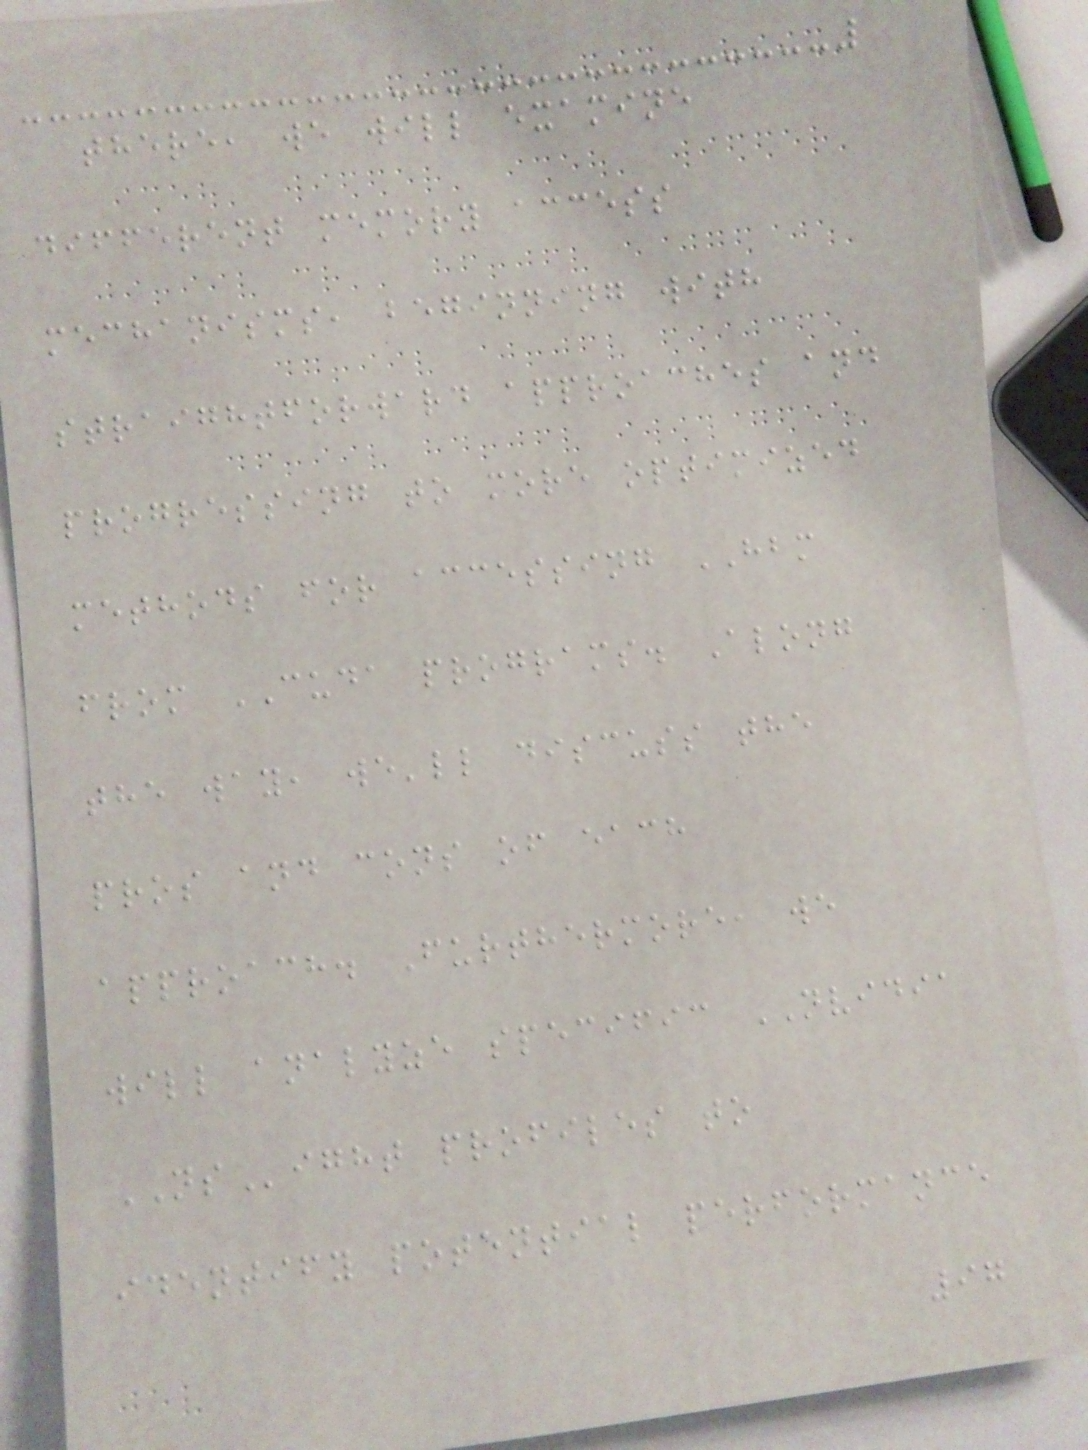there, we will examine
different memory access
mechanisms, beginning with
straightforward approaches and
progressing to more optimized
methods for accessing HBM
from CUDA programs. Along
the way, we'll discuss the
pros and cons of each
approach. Furthermore, we
will analyze specific NVIDIA
NSight profiles to
identify potential performance
97
